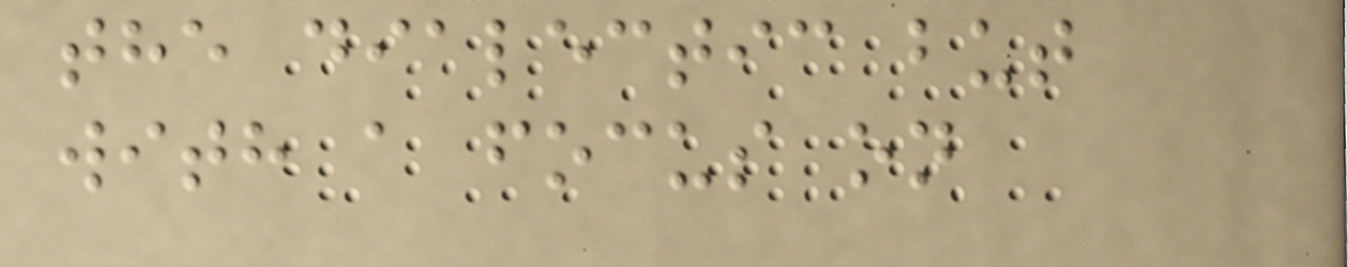the dialectic but
with a focus on
